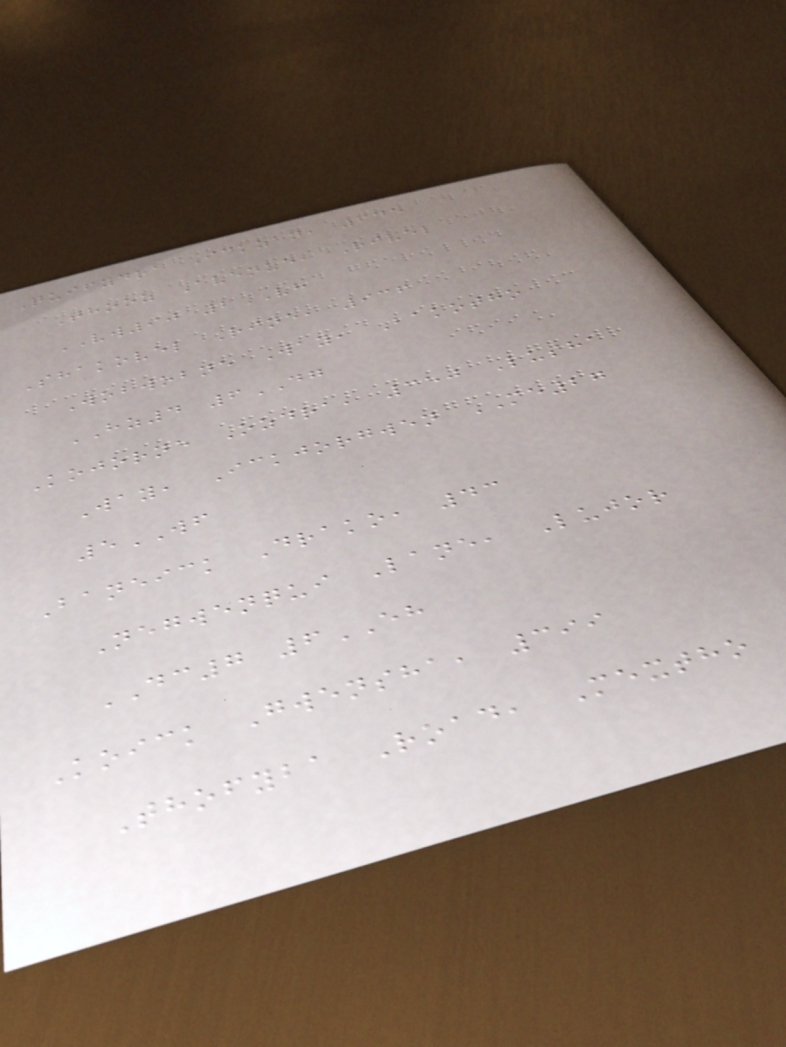Quifydra Ickzan, 645
Thooz Avenue, Rivel
VW90 2VH
Shakovel Rine, 936
Wobwobne Way, Bakotho
HZ4 6DG
Kojorne Ozdra, 350 Lusha
Way, Ickjorgwen ME27
5WF
Baneick Drako, 43
Negwenqui Lane, Lujor
DC7 6EH
Koick Gwensha, 399
Thofyba Road, Mextho
